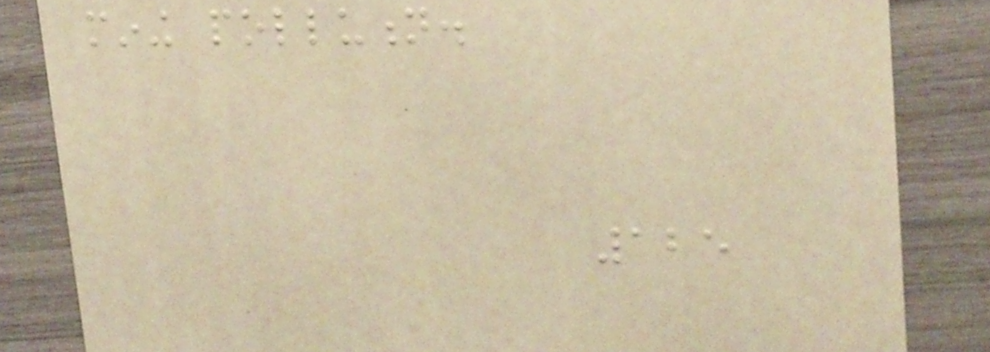mining pollution.
125
